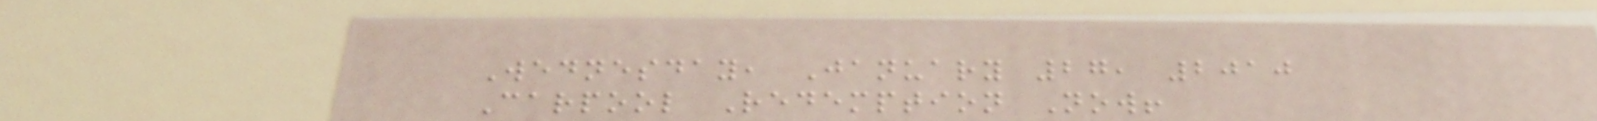Wednesday, January 27, 2010
Carpool Redemption Now!
